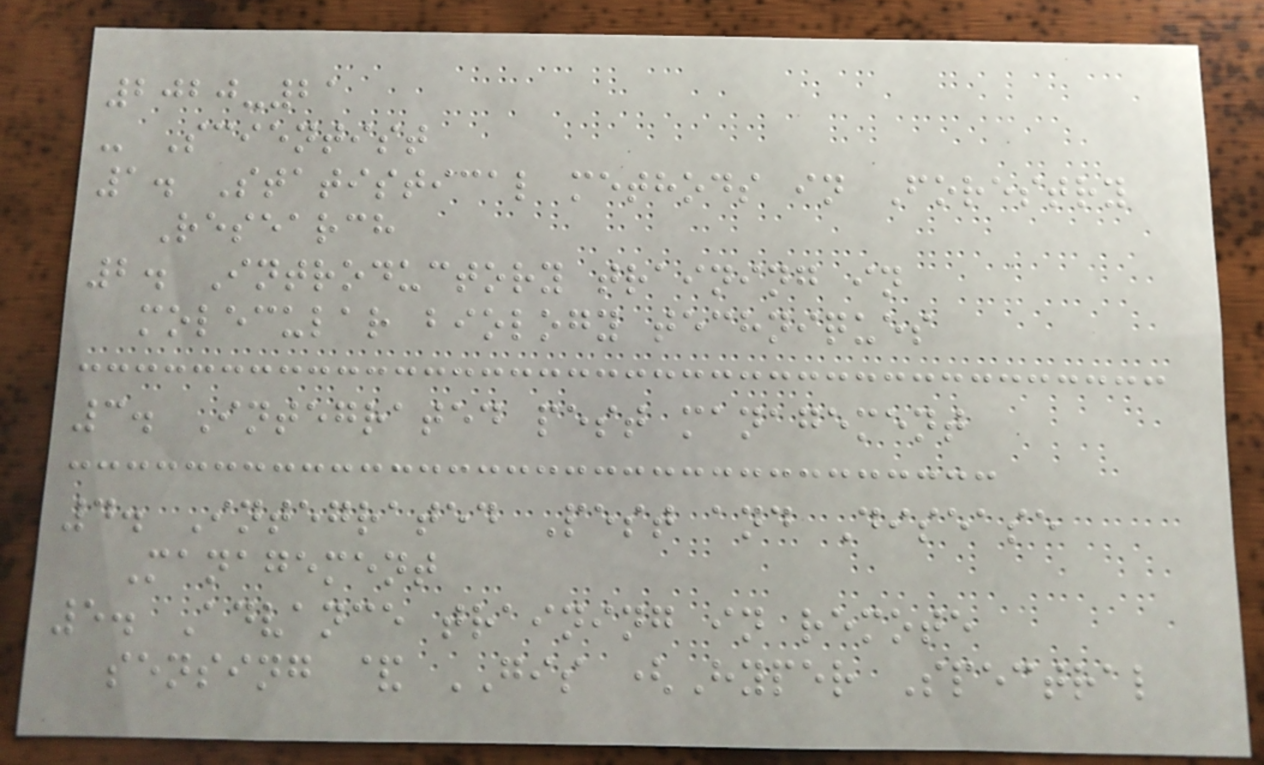2020-21
- Scientist
1. Statistical methods in Forestry
Research
2. Introductory training in
molecular biology techniques
3. Integrated pest management
4. Integrated Pest and Disease
Management
5. Advance training in remote
sensing & GIS (Hyper Spectral
